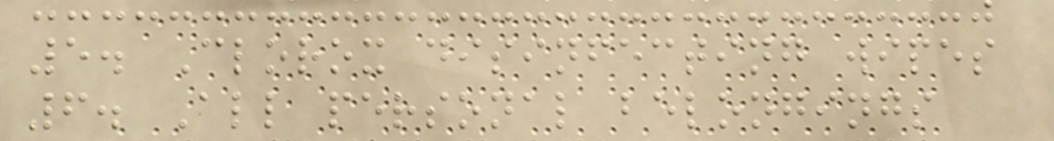5. Clorox disinfecting wipes
6. All personal belongings
